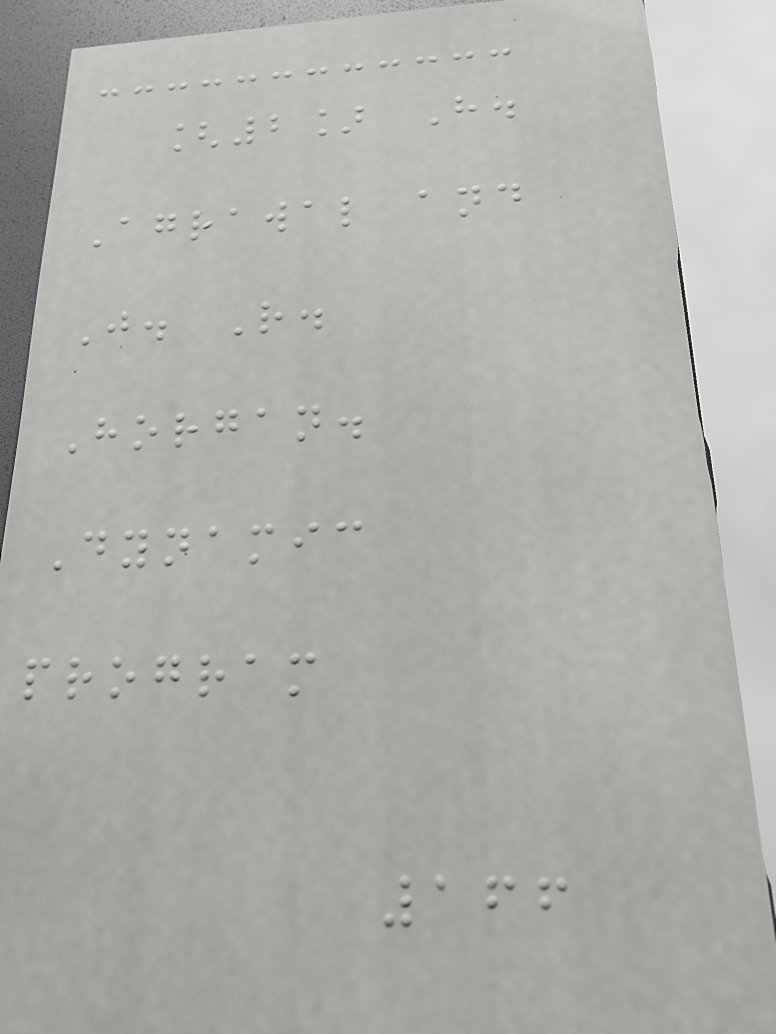[2] H.
Agrawal and
J. R.
Horgan.
Dynamic
program
166
